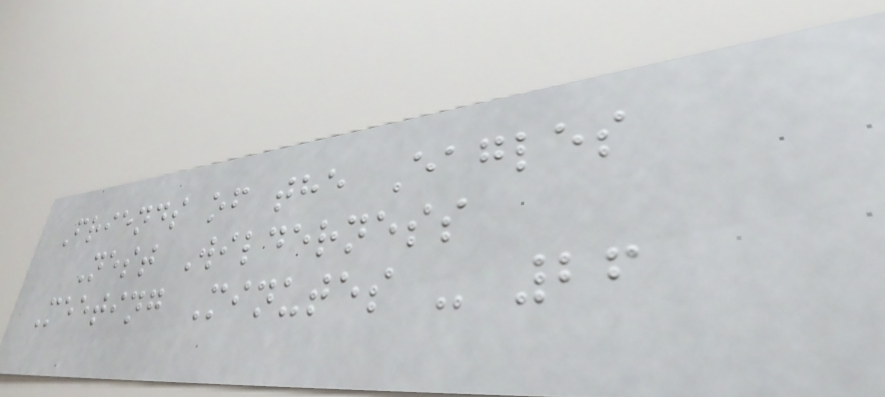Friends of the Eagles
Nest Wilderness
Meeting Minutes - 26
